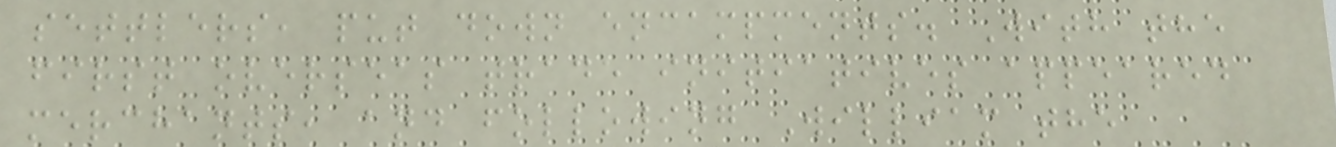settlers, put down encampments. With the
first overseas trade initiatives appeared
merchants, and following William the
